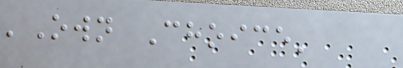'Own Choice'
